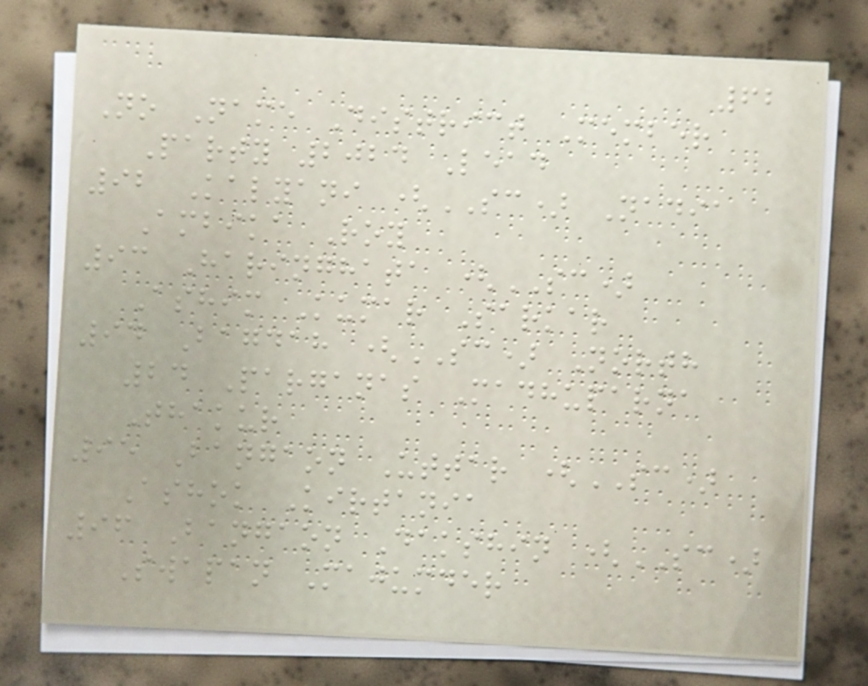62
No Name District Member
Party 2024 Lead
92 Kalyani (SC) Nadia
Ambika Roy
93 Haringhata (SC)
Ashim Kumar Sarkar
94 Bagdah (SC) North
24 Parganas Madhuparna
Thakur
95 Bangaon Uttar (SC)
Ashok Kirtania
96 Bangaon Dakshin (SC)
Swapan Majumder
